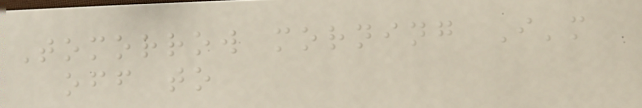Tomorrow morning I'm
off to
